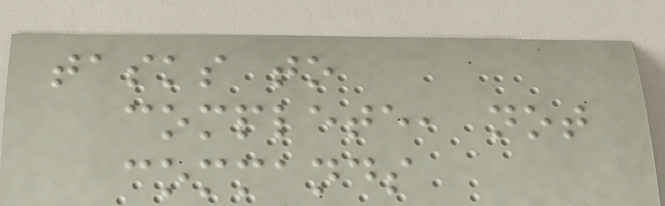tasks to
complete, not
commands
